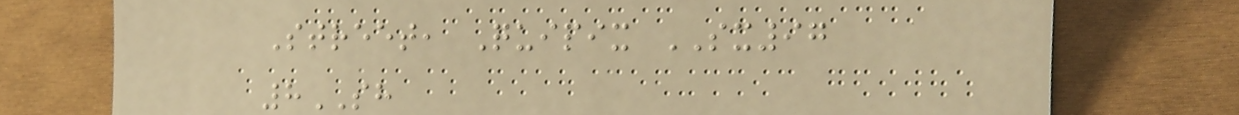Street, Quipix SX97
8SH
